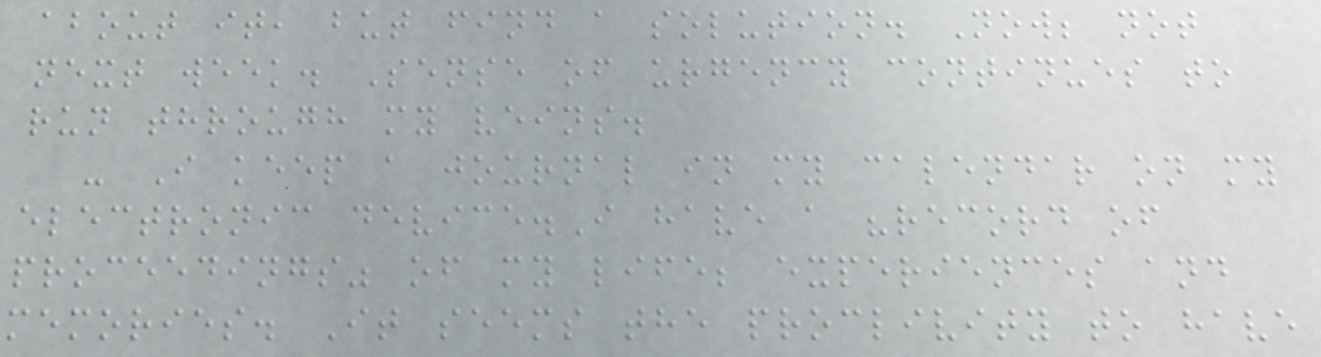about it, but find a solution. Now; not
next week. Sense of urgency continues to
run through my veins.
- I keep a journal in my calendar on my
electronic device.I have a "record of
proceedings" of my life; experiences and
memories. It seems the proclivity to have
